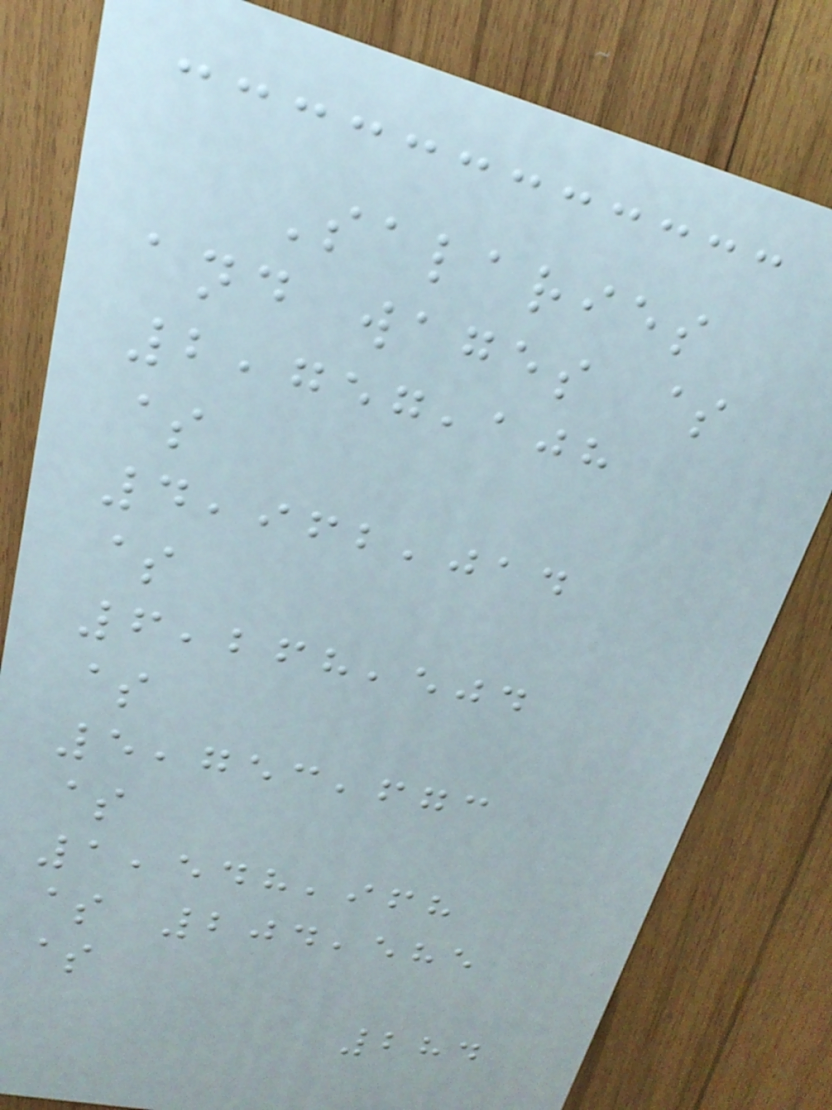Salaries
and wages $
2,757,108
$
4,962,014
$
6,268,504
$
5,753,673
$
1,548,968
$ 204,585
$
284
